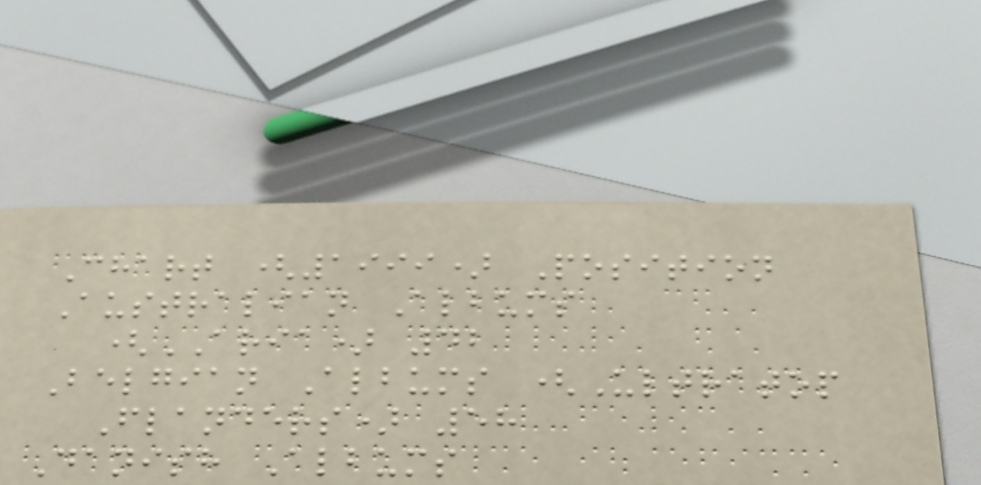Chart (1999) Position
Australian Albums
(ARIA) 42
Belgian Albums (Ultratop
Flanders) 58
Danish Albums
